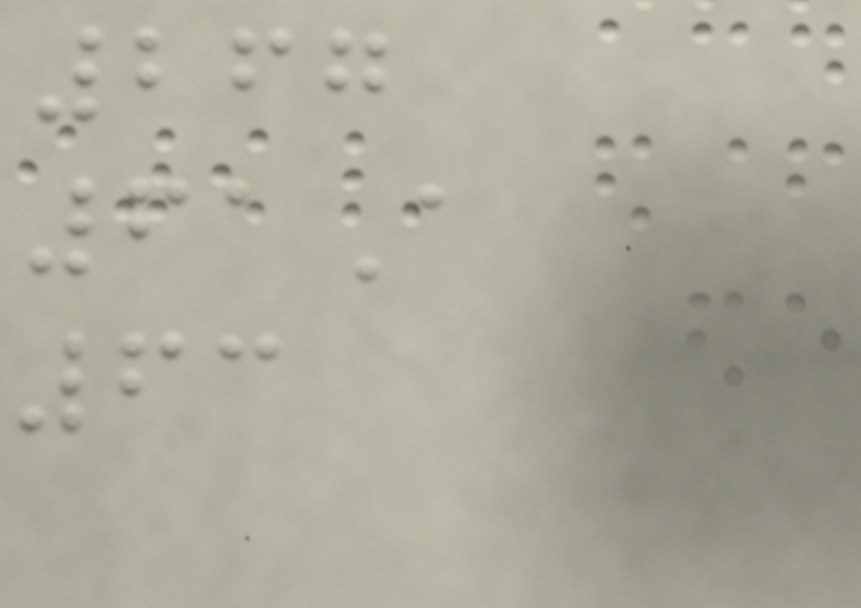267
61A
63
